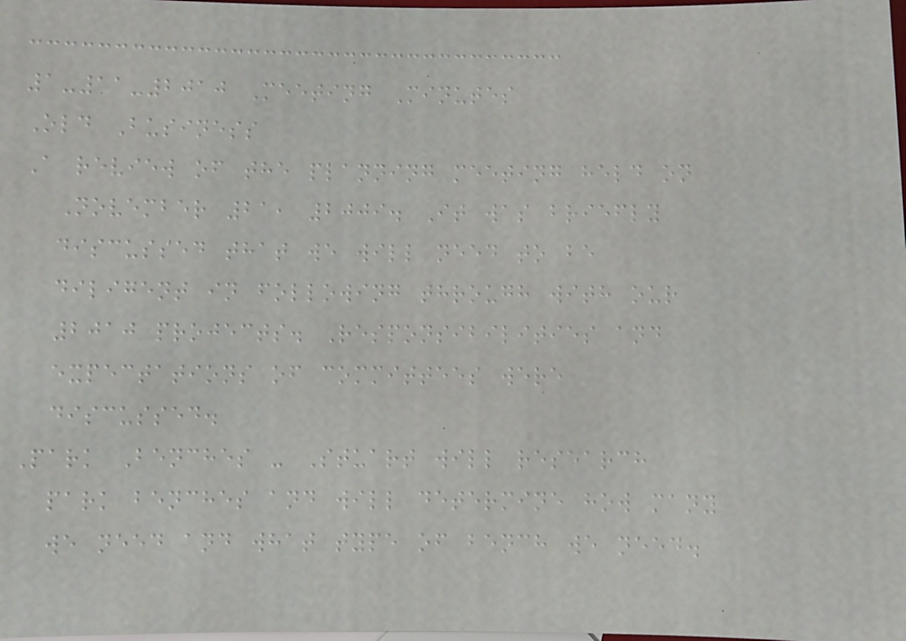1-11-2010 Meeting Minutes
Old Business
A review of the planning meeting held on
November 21, 2009. It was briefly
discussed that we will need to be
diligent in following through with our
2010 projects. Responsibilities and
expectations of committees were
discussed.
Park Benches - Stuart will research
park benches and will determine how many
we need and what type of bench we need.
